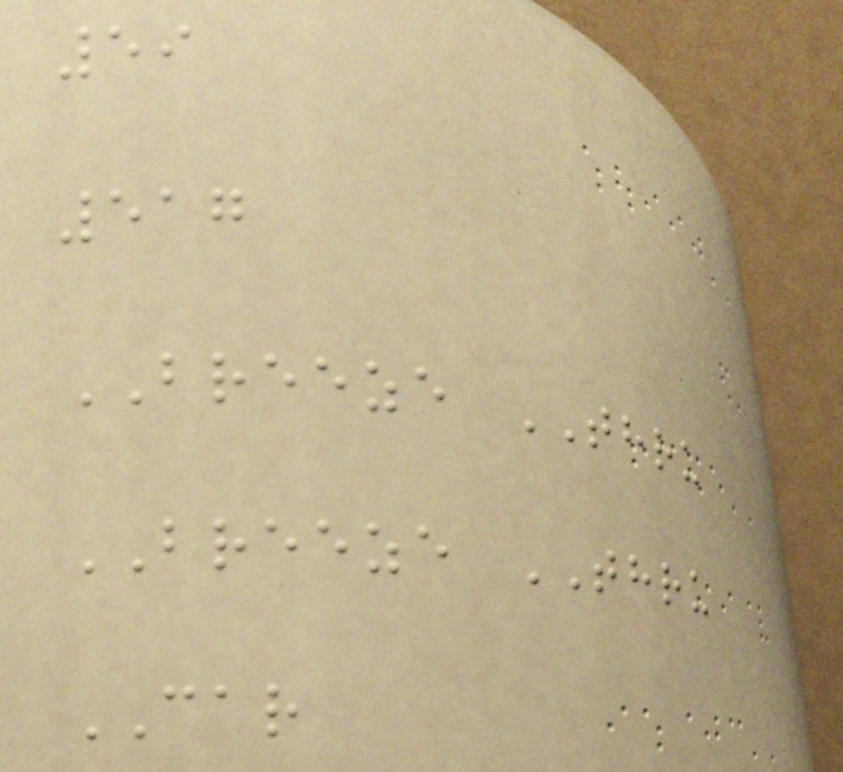59
517
BREEZE THRU
BREEZE THRU
CAR
